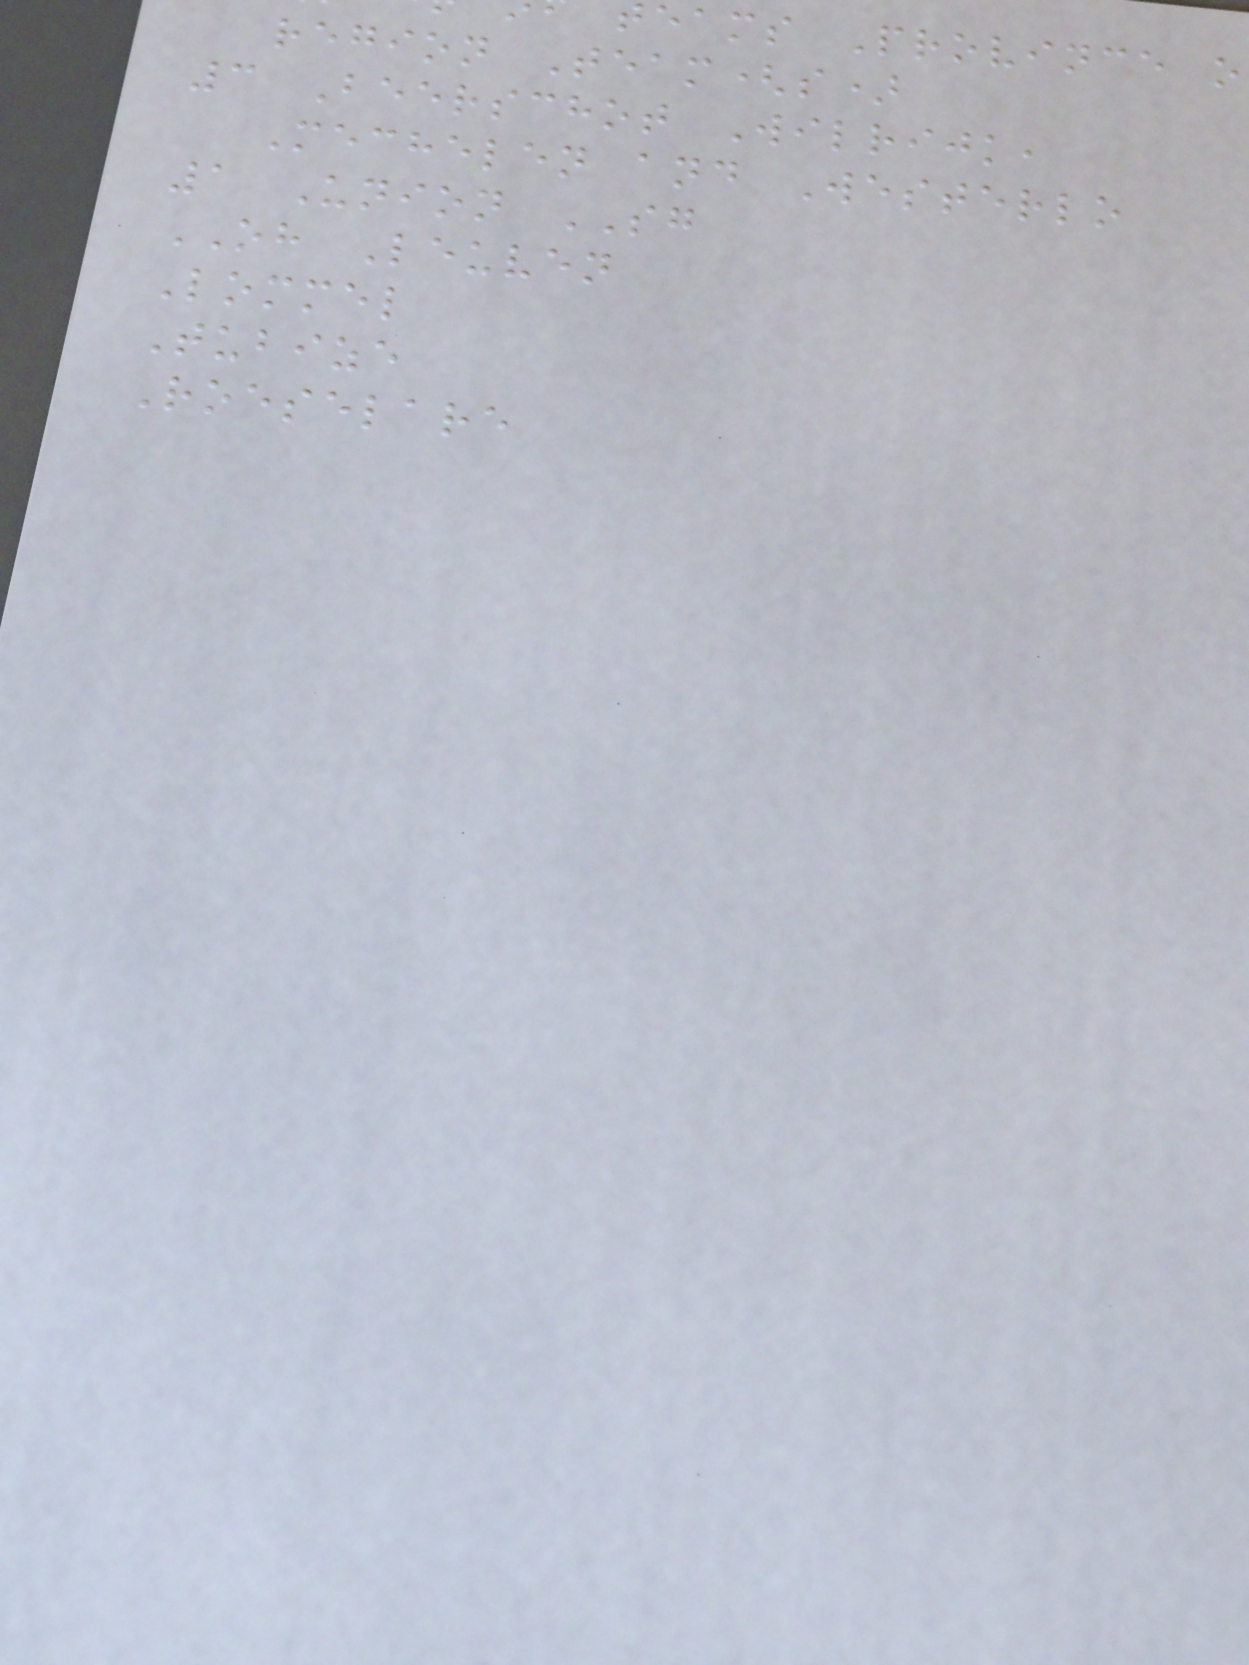eams Province o
region Team(s)
3 Beerschot Wilrijk,
Mechelen and Westerlo
1 Union SG
OH Leuven
Lommel
Tubize
Roeselare
